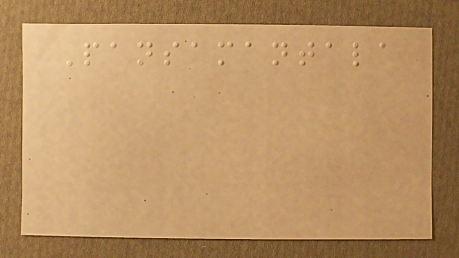Pansamantala
